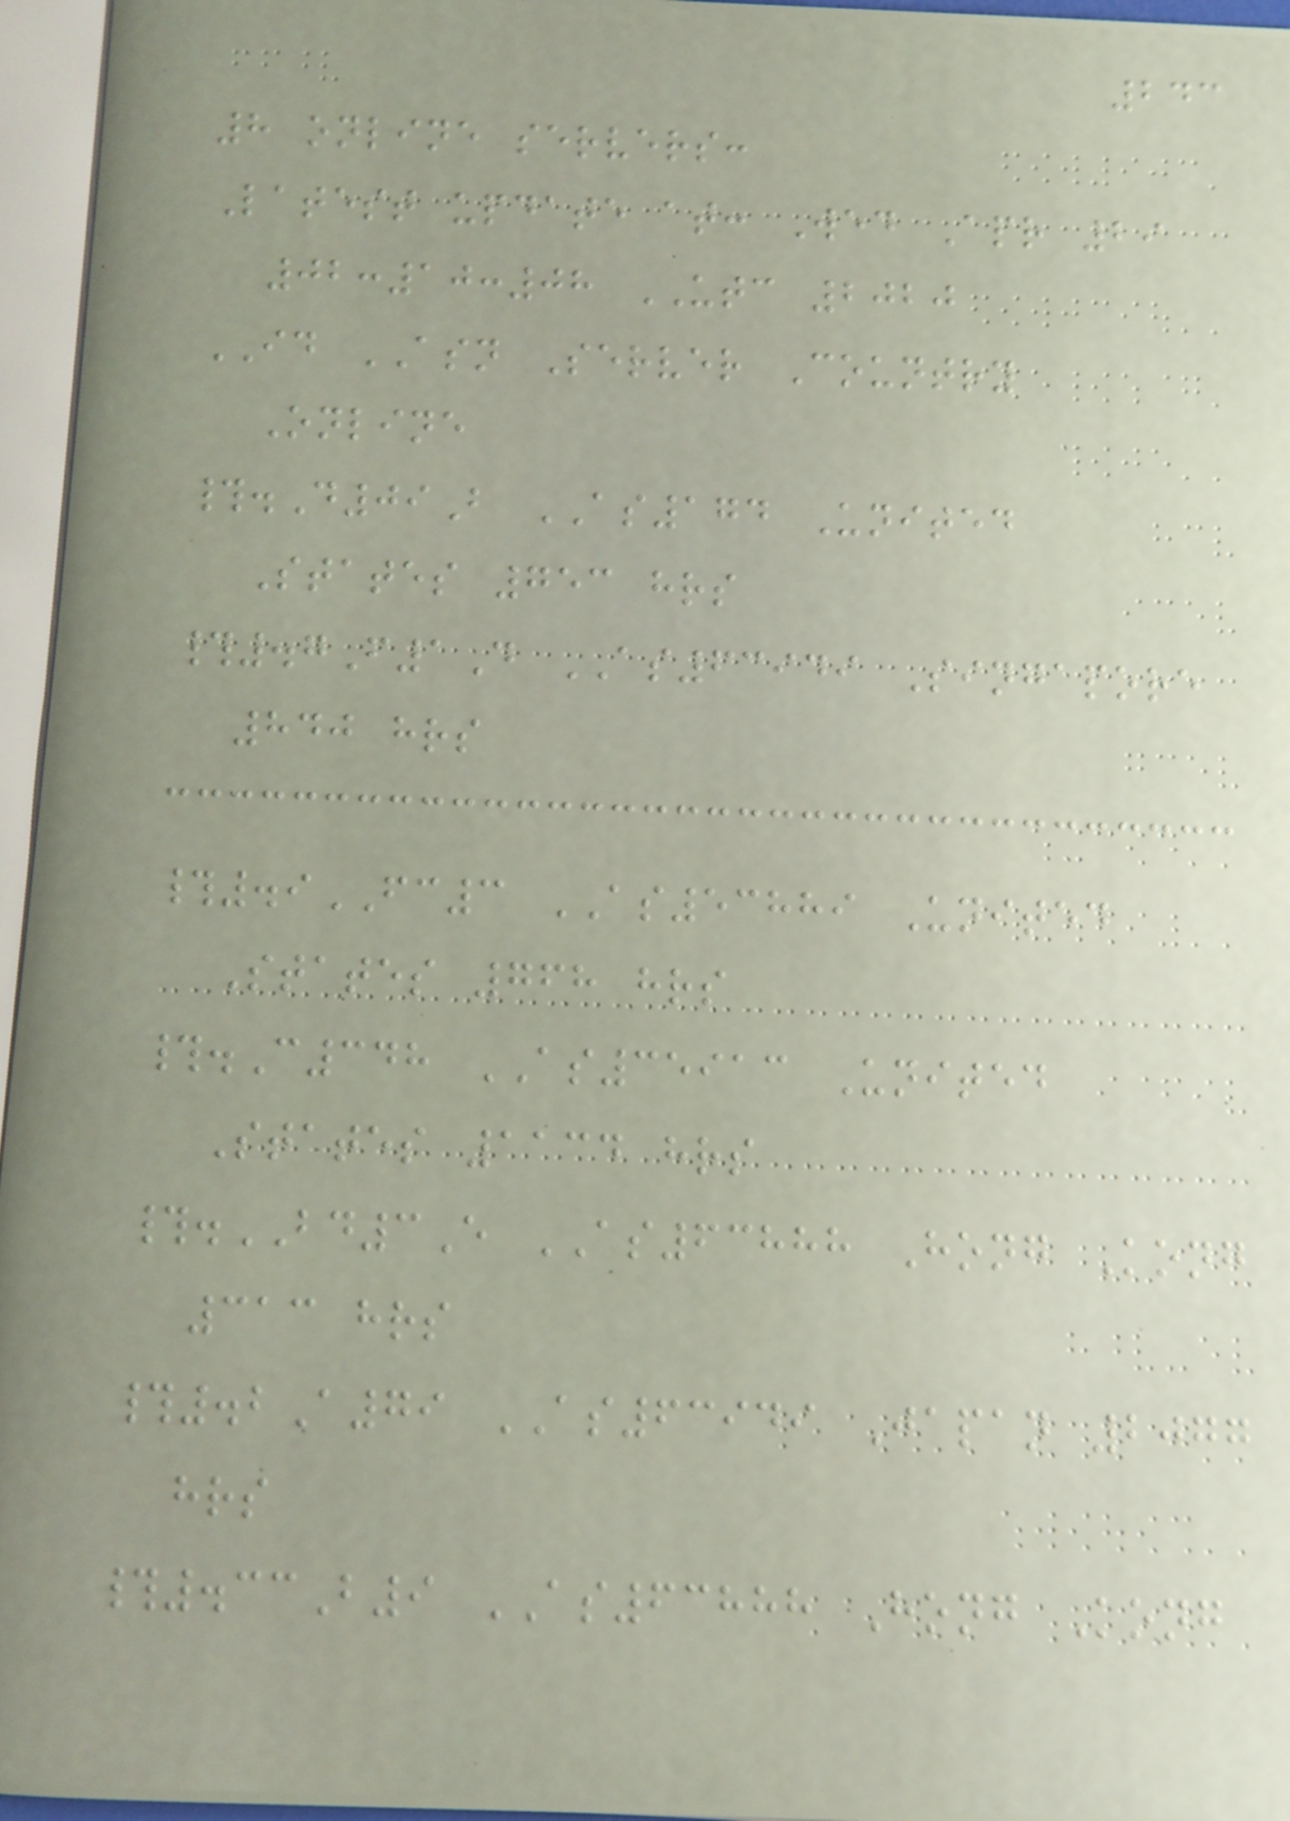243
8 online servers:
Latest update at: Wed Apr 29
02:10:08 UTC 2020
ID ASN Server Country
Online
#.D09B AS174 United
States 753 hrs
#.7F1D AS63949 Singapore
840 hrs
#.9FC3 AS53889 United
States 768 hrs
#.C348 AS35913 United
States 1134 hrs
#.BD3E AS63888 Hong Kong
313 hrs
#.2A79 AS63949 Japan 2077
hrs
#.33B9 AS63888 Hong Kong
